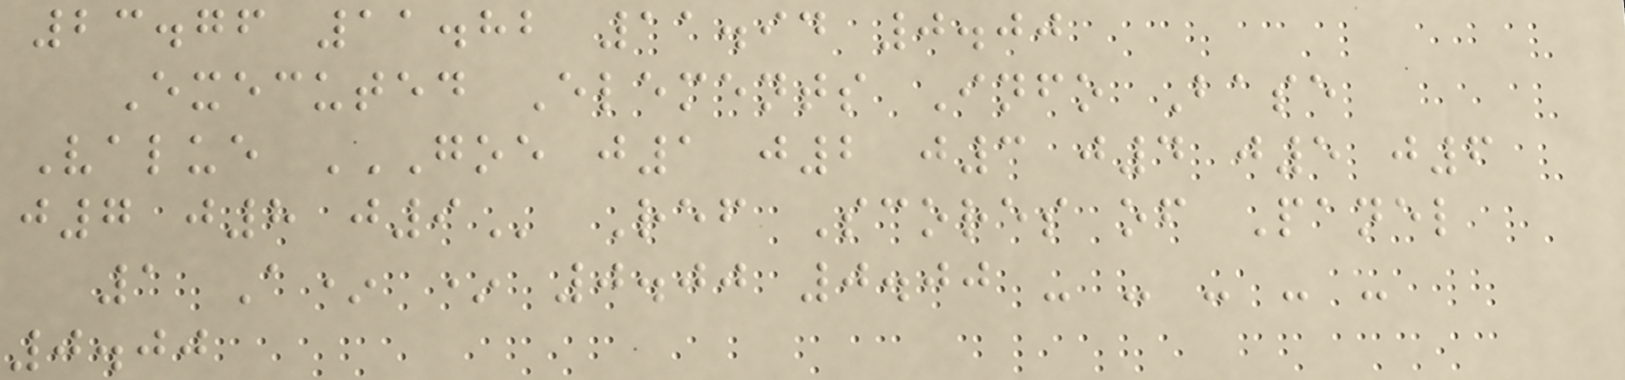23.76 11.82 11.94 0.00
Executed Elements Info Base
Value GOE J1 J2 J3 J4 J5 J6
J7 J8 J9 Ref Scores of Panel
1 A* * 0.00 0.00 - - - - -
0.00
